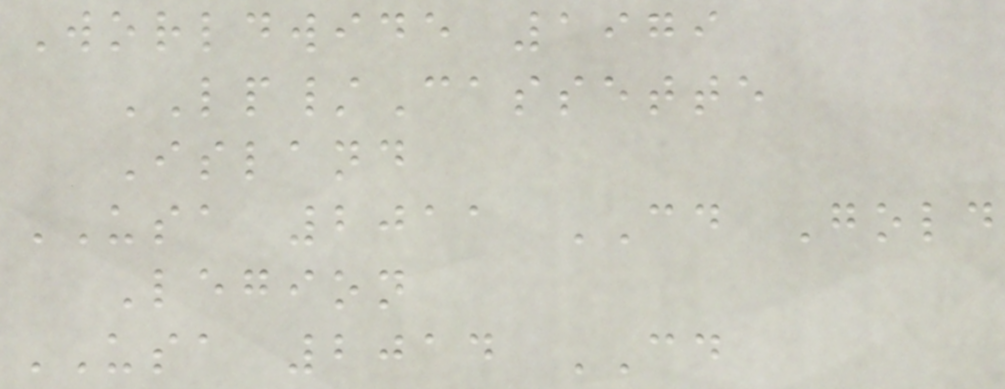Worldwide 1979
LP/Cassette
Island
USA 2011 CD Gold
Legion
USA 2014 CD
